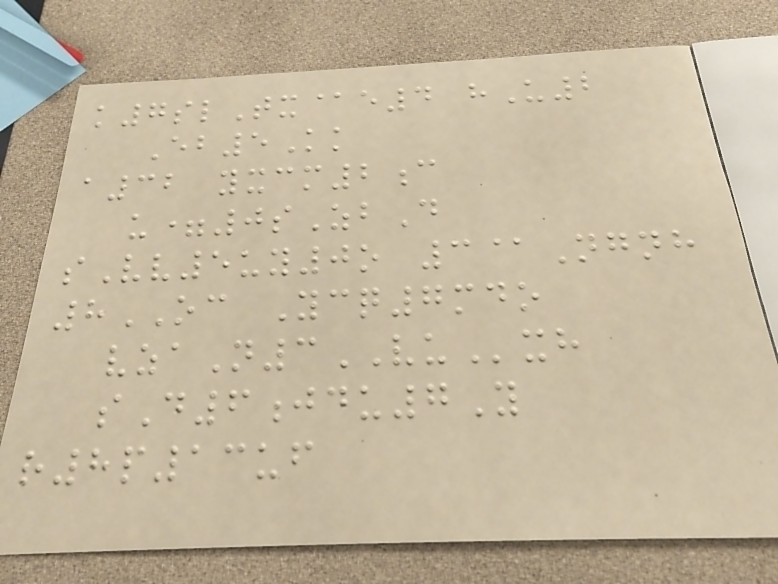k7slTx@e4 hU2
Eb5Kk
a32 yxcm2c
u=0sZbD
sVv5uy0o 3@Ngnh
8OC Ycq7mdo
vzaN3VUxh
sD6jdu7Y
r8p13uf
